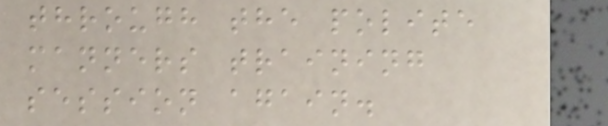through the polite
manners training
session again.
